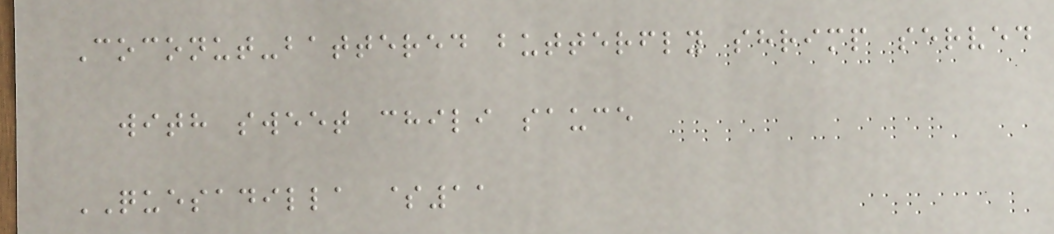Coconut-battered butterfly shrimp served
with sweet chili sauce
QUESADILLA $11
